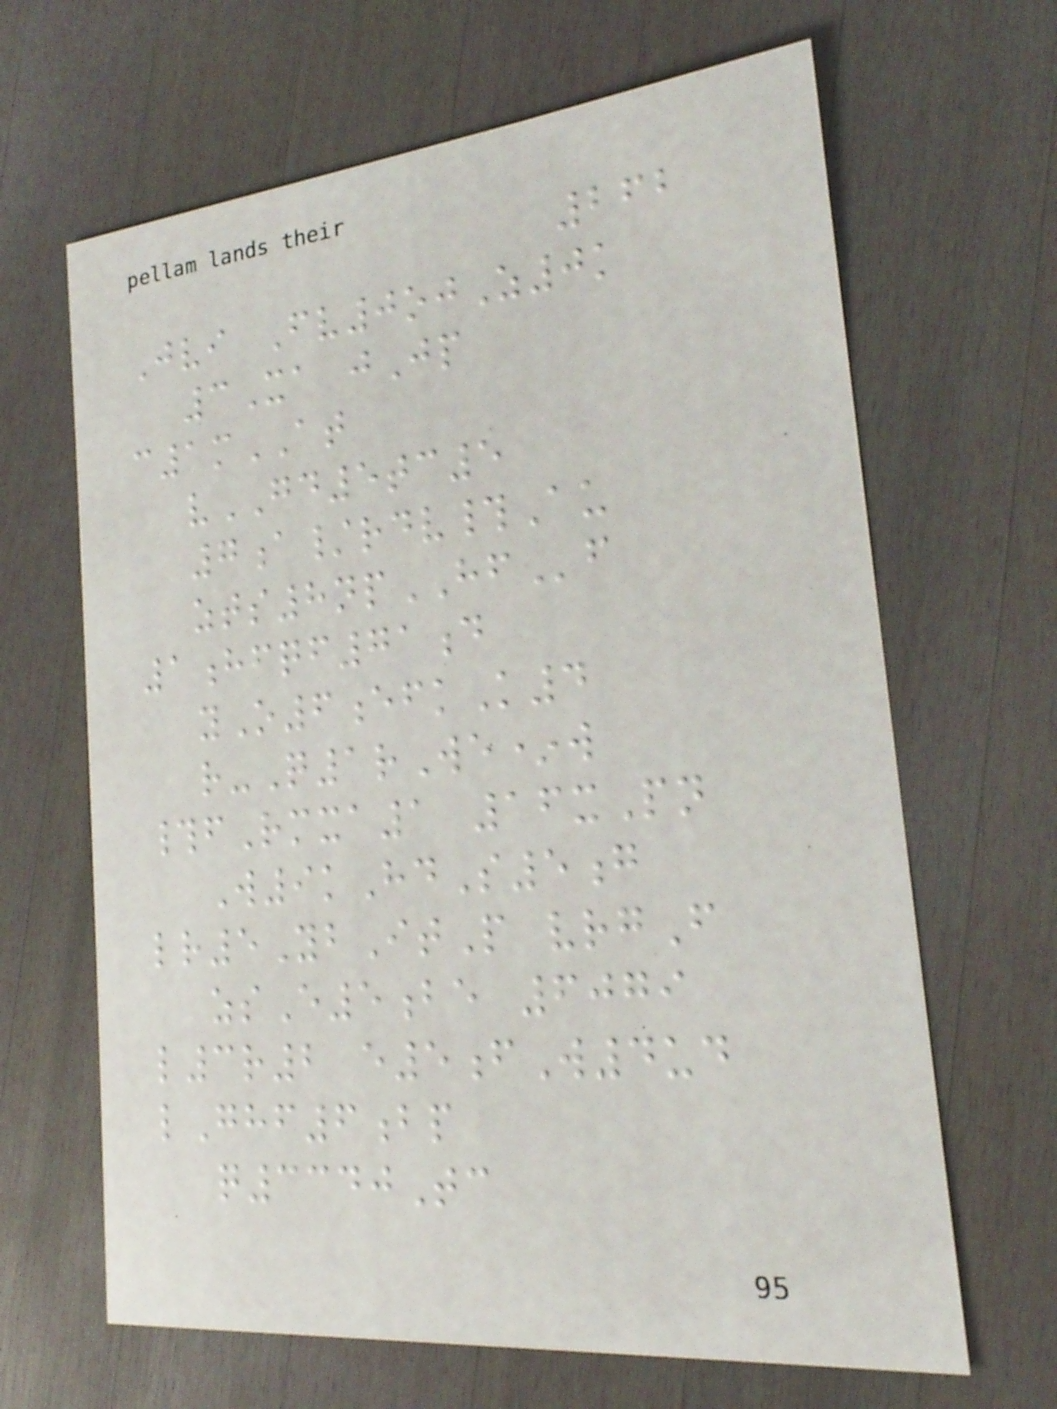262
Jvi Fv0ojZ0k
3Xa jJp
c1mAT
vGD5tc5
7a/rdv#Au
zts8npHFf
1hfqf71d
yO6efkK4
r-Q1rWe*w
#fRmxa1 16xPn
W9kHdS5g
lr5YbItP vrgF
zsE5be 6079
l3r2 e5fW4ud
lGhf6bp
q3340Tc
